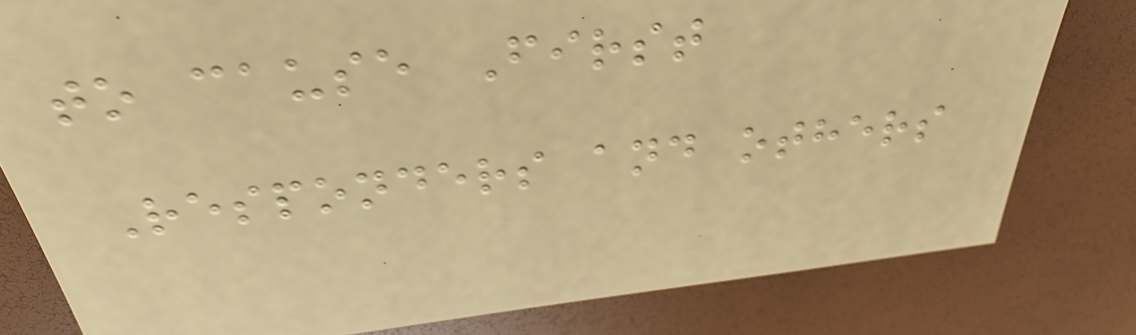to cause First
Responders and others
